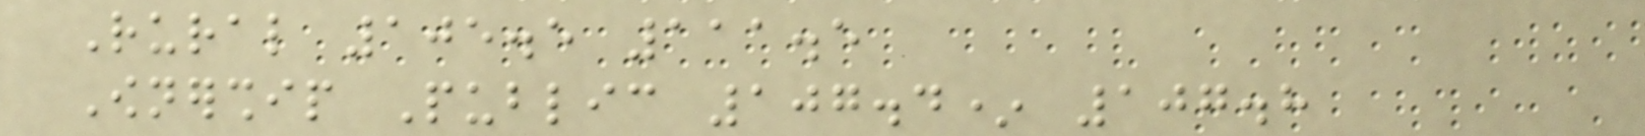Rural 105.5 111.5
Ownership Public 107.4* 107.8
